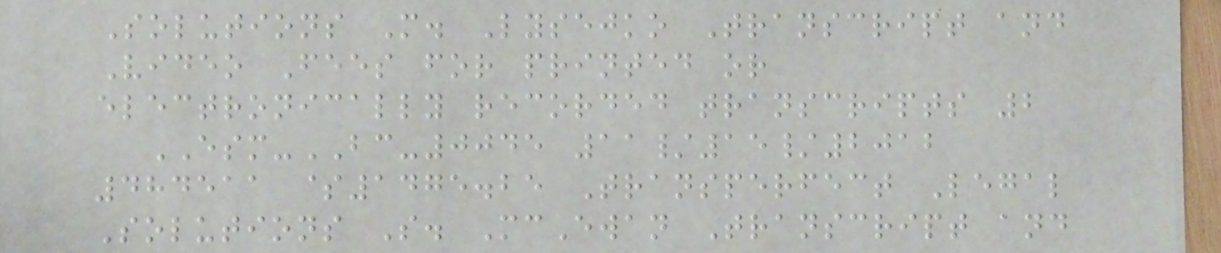Solutions M. Lysejko Transcript and
Video Fees for printed or
electronically recorded transcripts 2
ESM-BC-0045 11/15/2012
484511 $1475.25 Transperfect Legal
Solutions S. McEwan Transcript and
